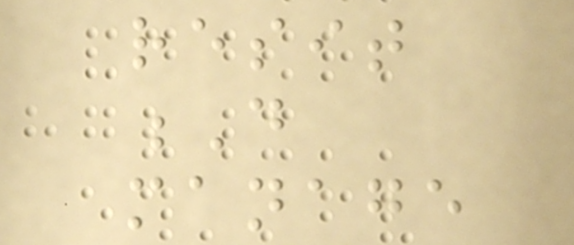resit
D
manage
